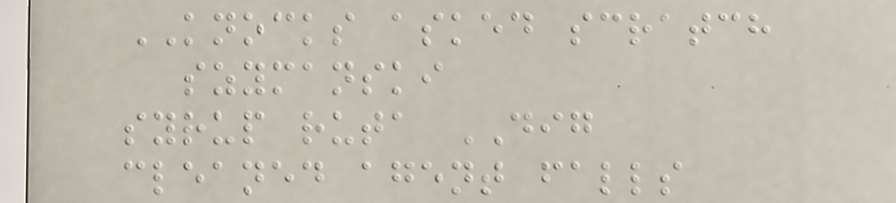KNOCKS asked scratch
szymanski
syrup ruta DIG
cleaned agent falls
